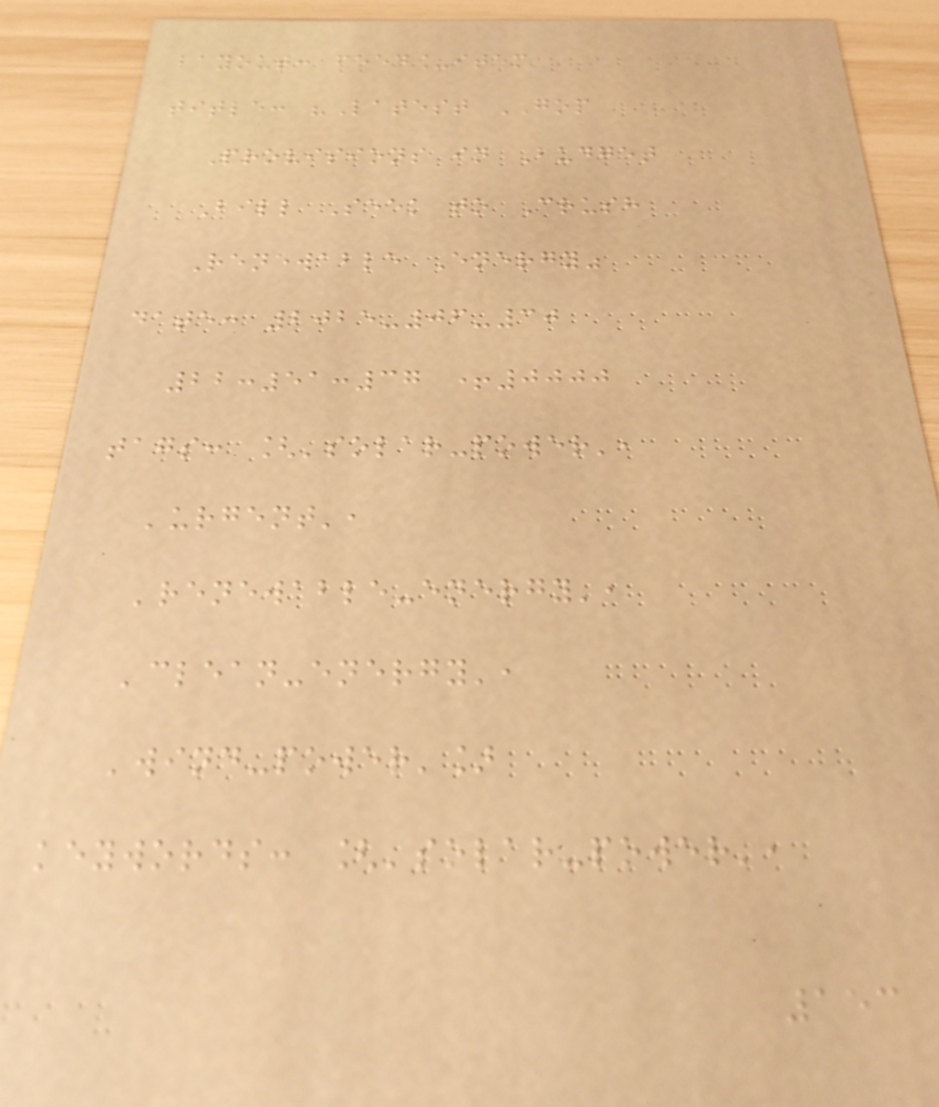layout: feed_item
title: "Latest GOP
Provisions in Budget
Bill Seek to Crush
Renewable Energy"
date: 2025-06-30
22:51:37 +0000
tags: ['solar-power',
'urgent',
'renewable-energy',
'clean-energy',
'wind-power']
keywords: ['solar-power',
153
